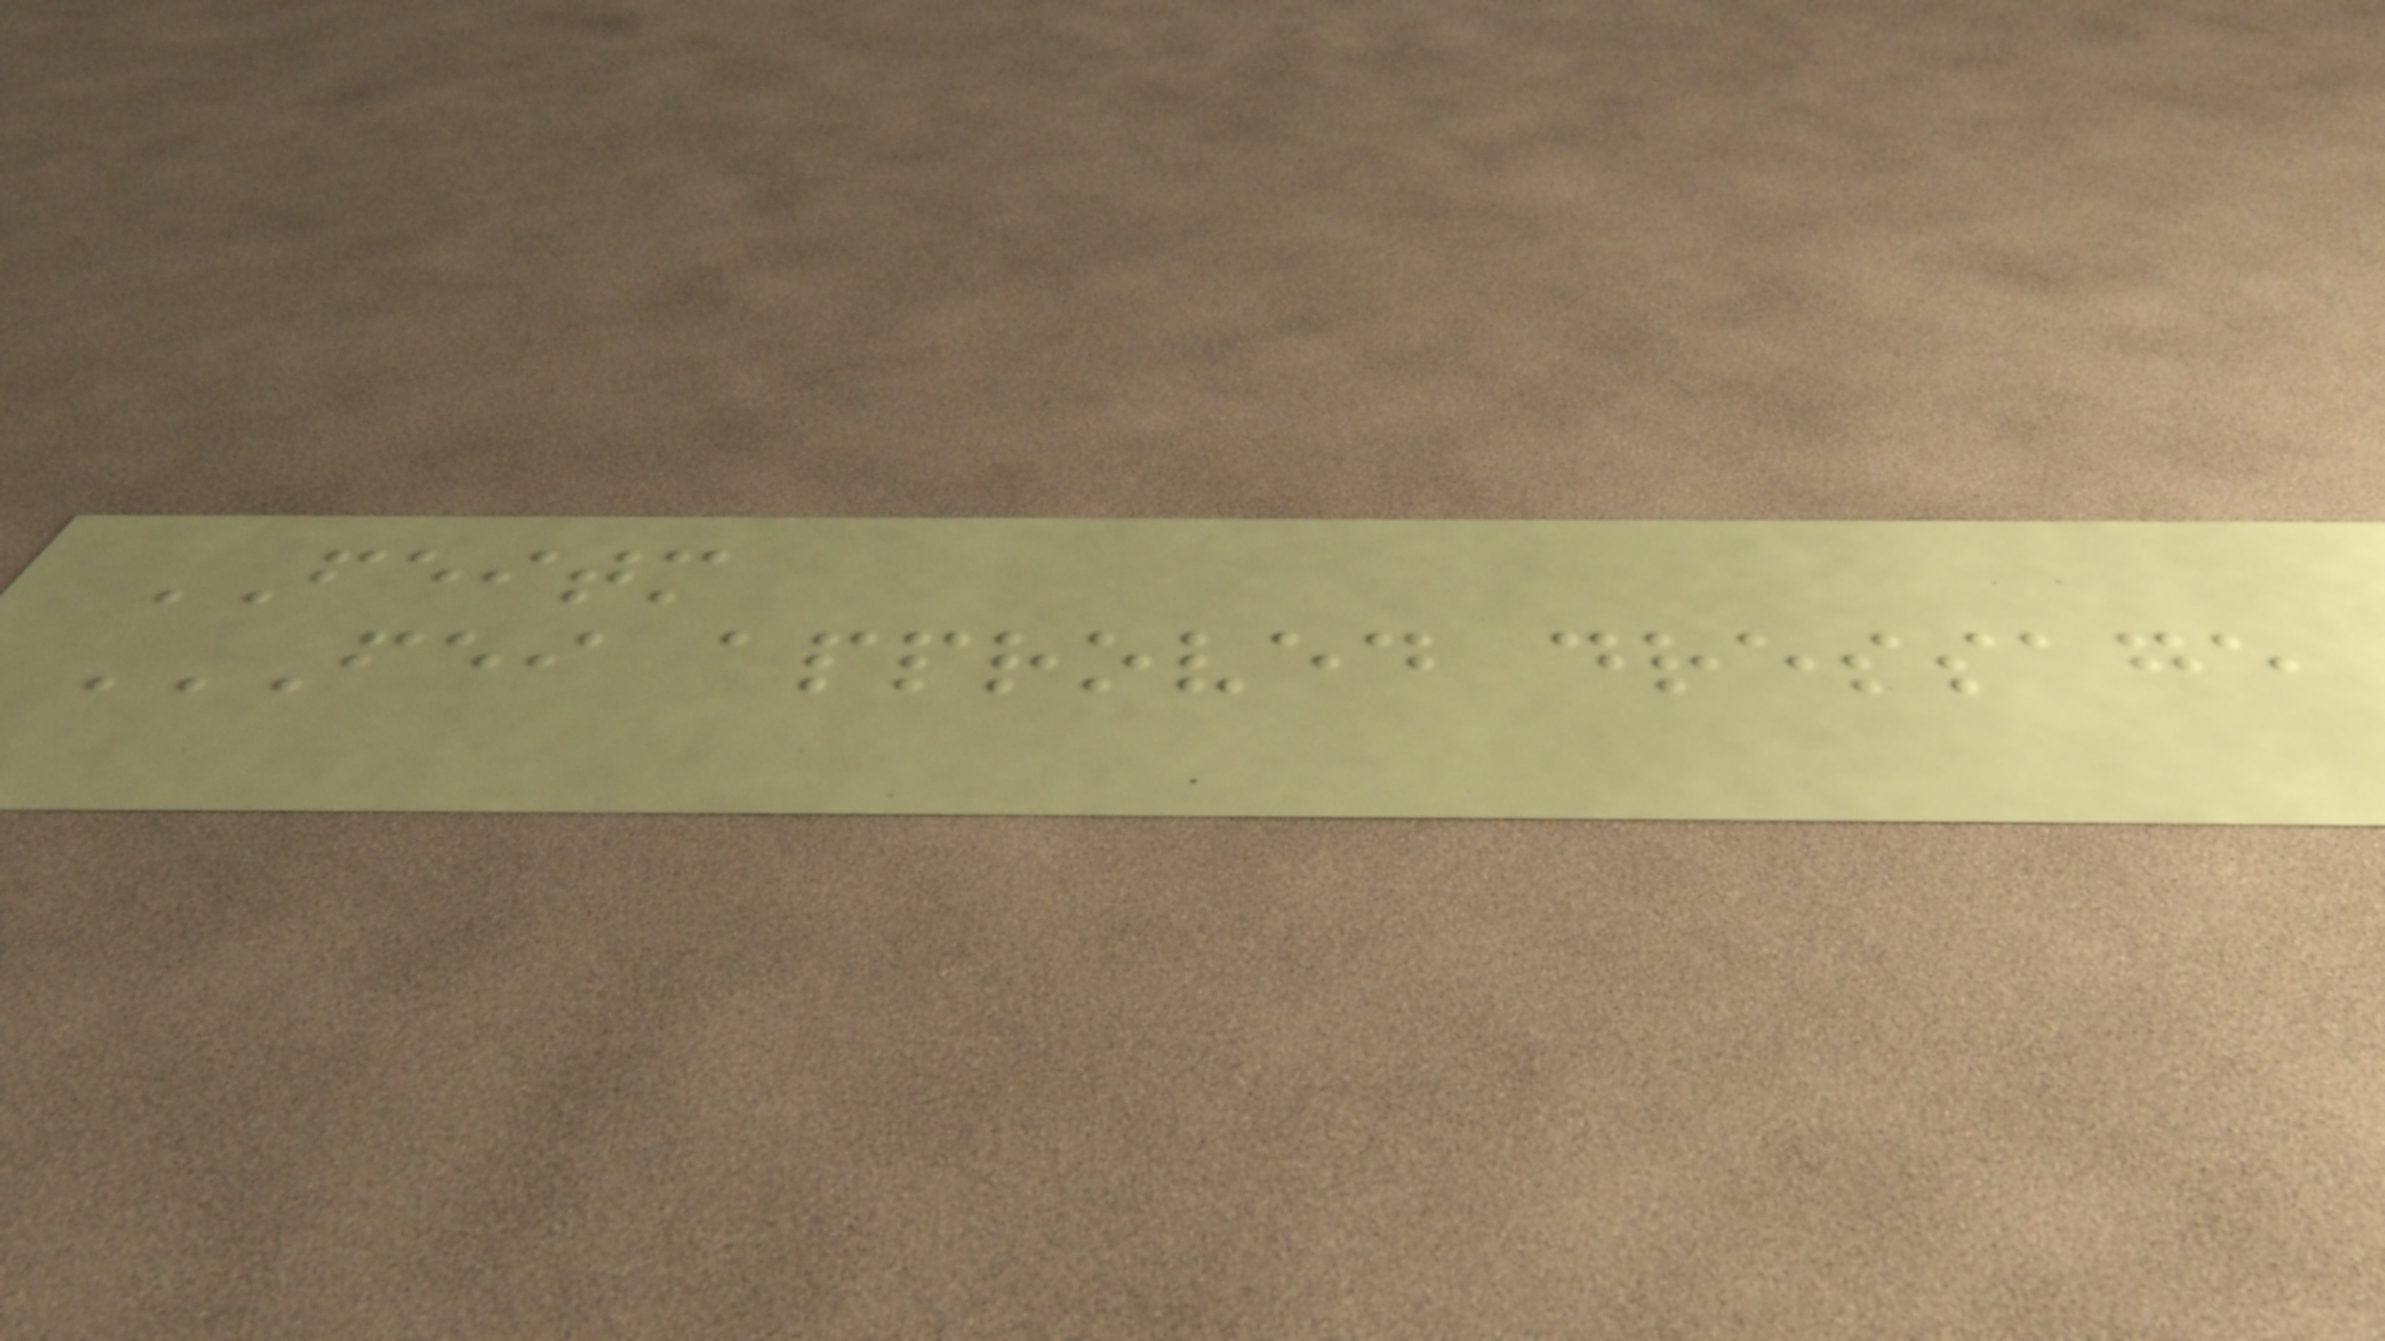FEITM
FEI APPROVED DRESSAGE
